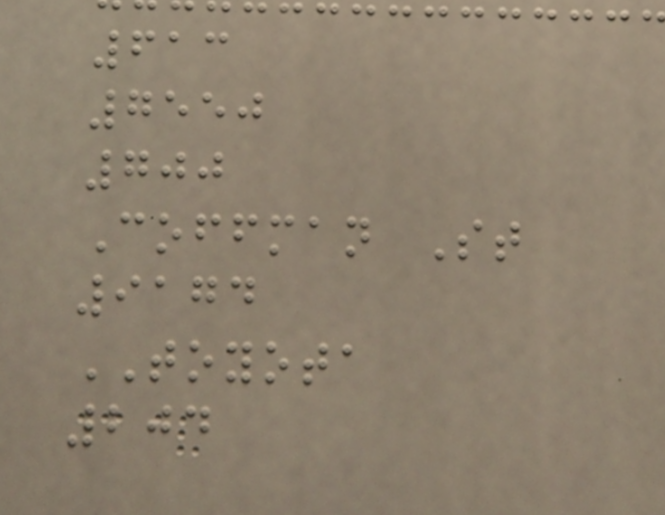613
7550
700
Coffman St
9174
TOYOTA
204
